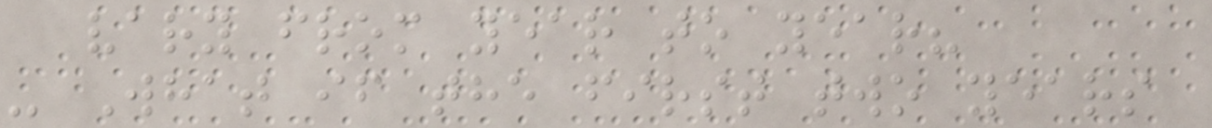vary from year to year?
- What if the first two years
